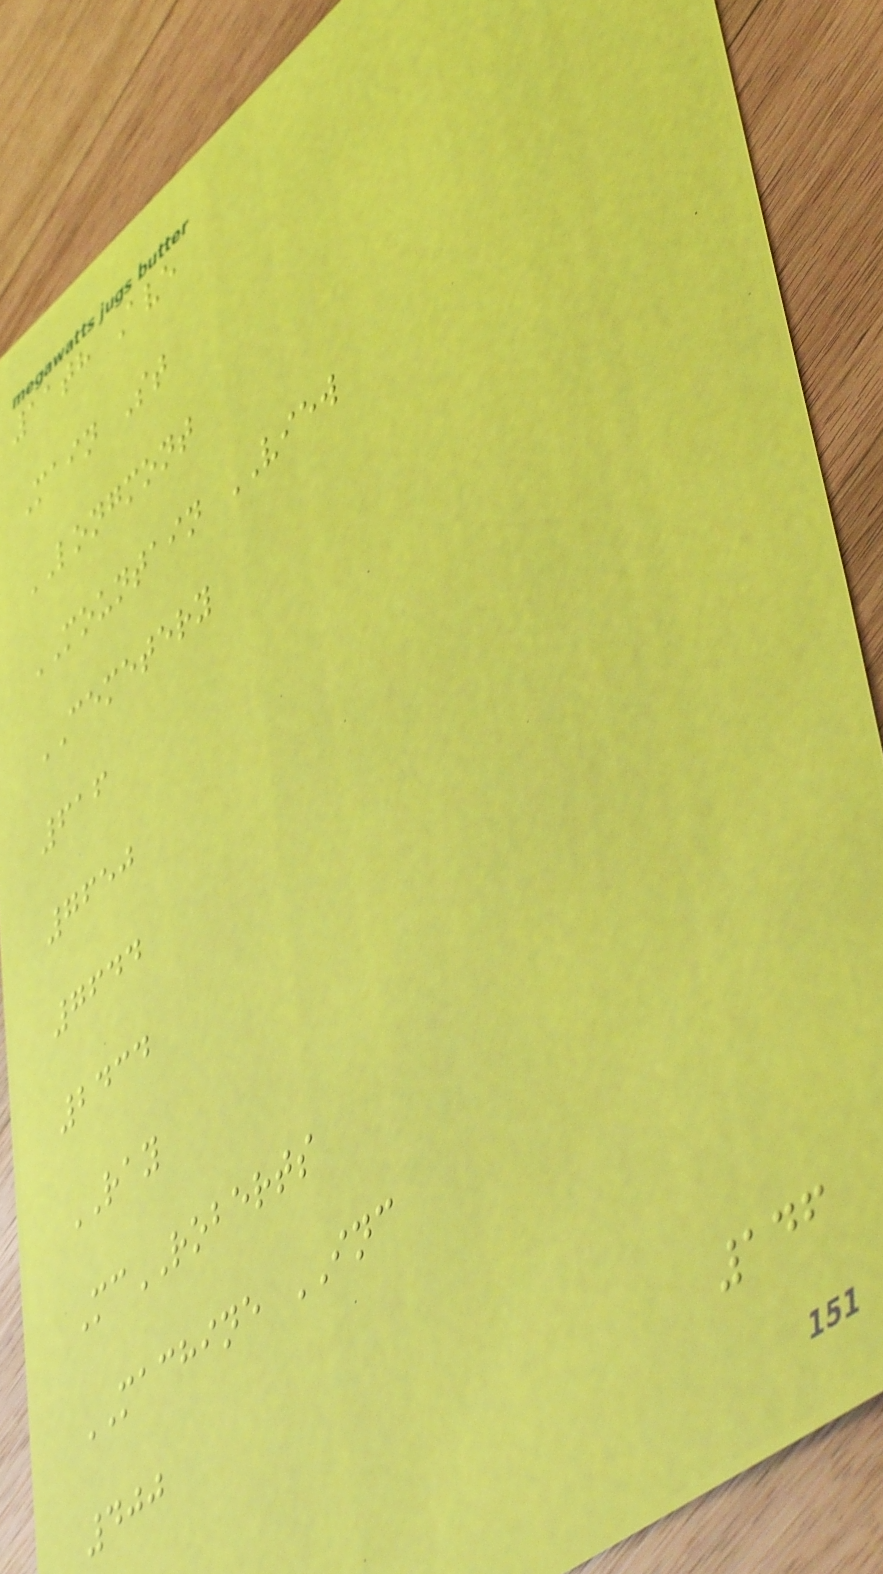11th Ave
Main St
LONGMONT
MOUNTAIN VIEW
CEMETERY
616
7650
7644
2434
RAY
McROBERTS
MACHINE INC
400
146
